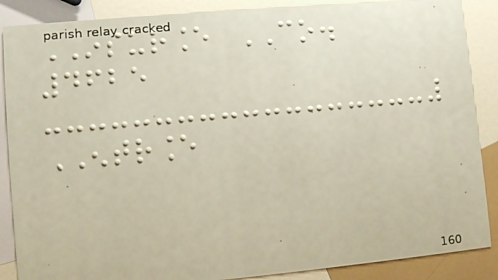INSURANCE CO.
4625
ENTRANCE
